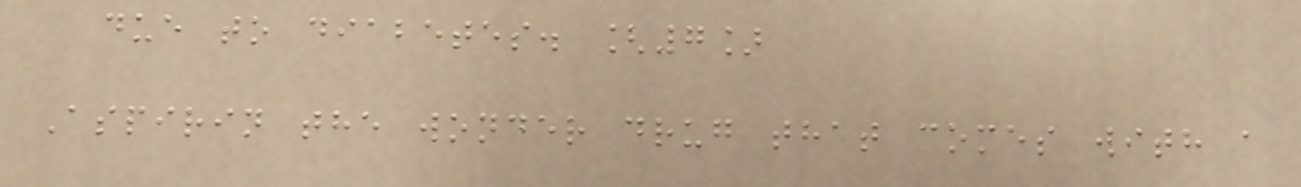due to diabetes. [7]
Aspirin the wonder drug that comes with a
